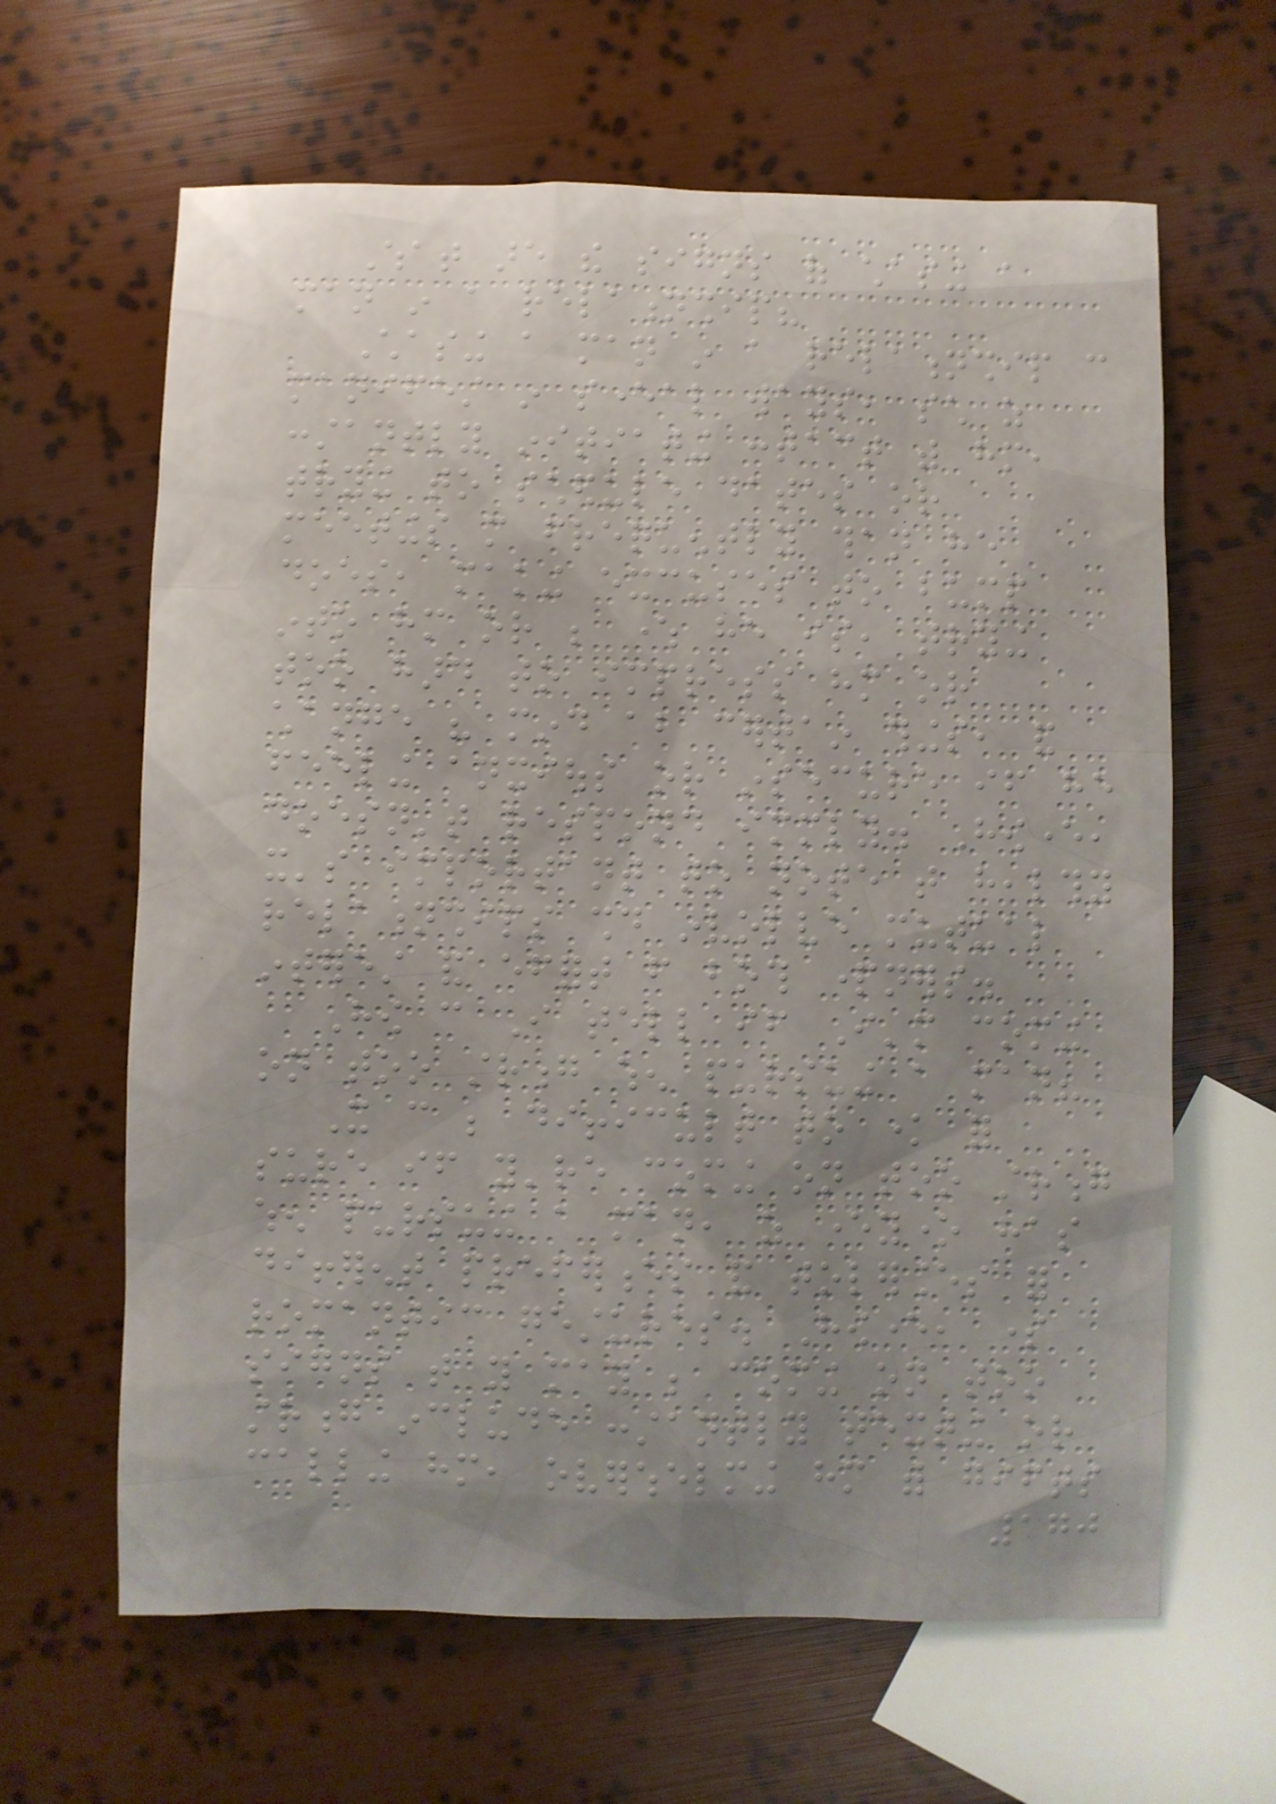What are the signs of chasing a
man in a relationship?
Chasing a man in a relationship can
manifest in several ways, such as
constantly initiating contact with him,
trying to schedule dates or
meetings more frequently than he
does, making excuses to bump
into him or be where he is, trying
too hard to impress him or
change his mind about certain things, and
feeling anxious or insecure if he
doesn't respond immediately. However,
it's important to note that healthy
relationships should involve mutual
interest and effort from both partners.
How can I tell if I'm coming
on too strong when pursuing a man?
It can be difficult to know for
sure if you're coming on too strong
when pursuing a man, as everyone has
different preferences and tolerances for
romantic gestures. However, some
signs that you may be coming on too
strong include constantly texting or
calling him, overwhelming him with gifts
170
